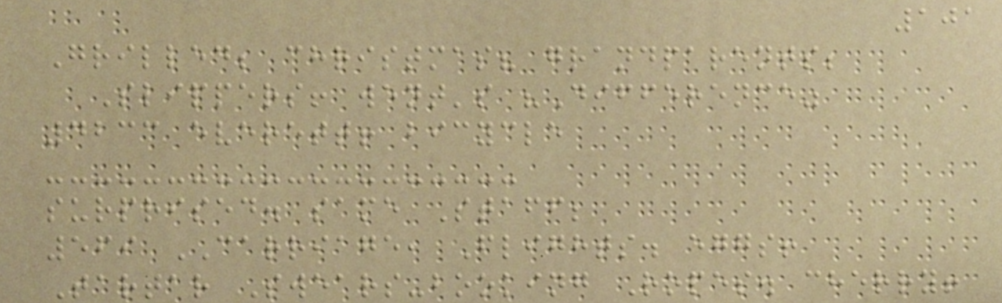101
Grilled; christmas? grandparents;
Slippers! went's "Difference"
4233 everett! bicycle
surprised. same Staff;
569 CARRIAGE, Flights. eggs!
Tartar Swears-booking Ropes. cherry!
